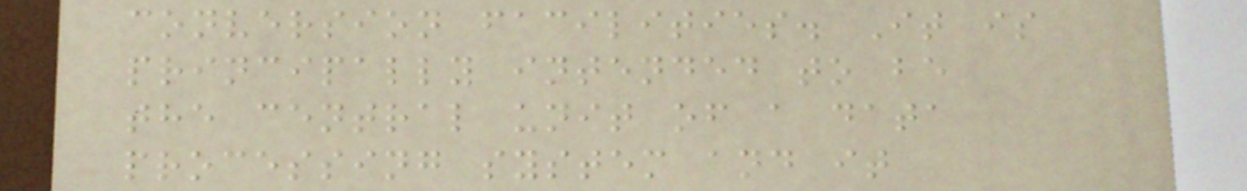conversion facilities. It is
principally intended to be
the central unit of a data
processing system and it
